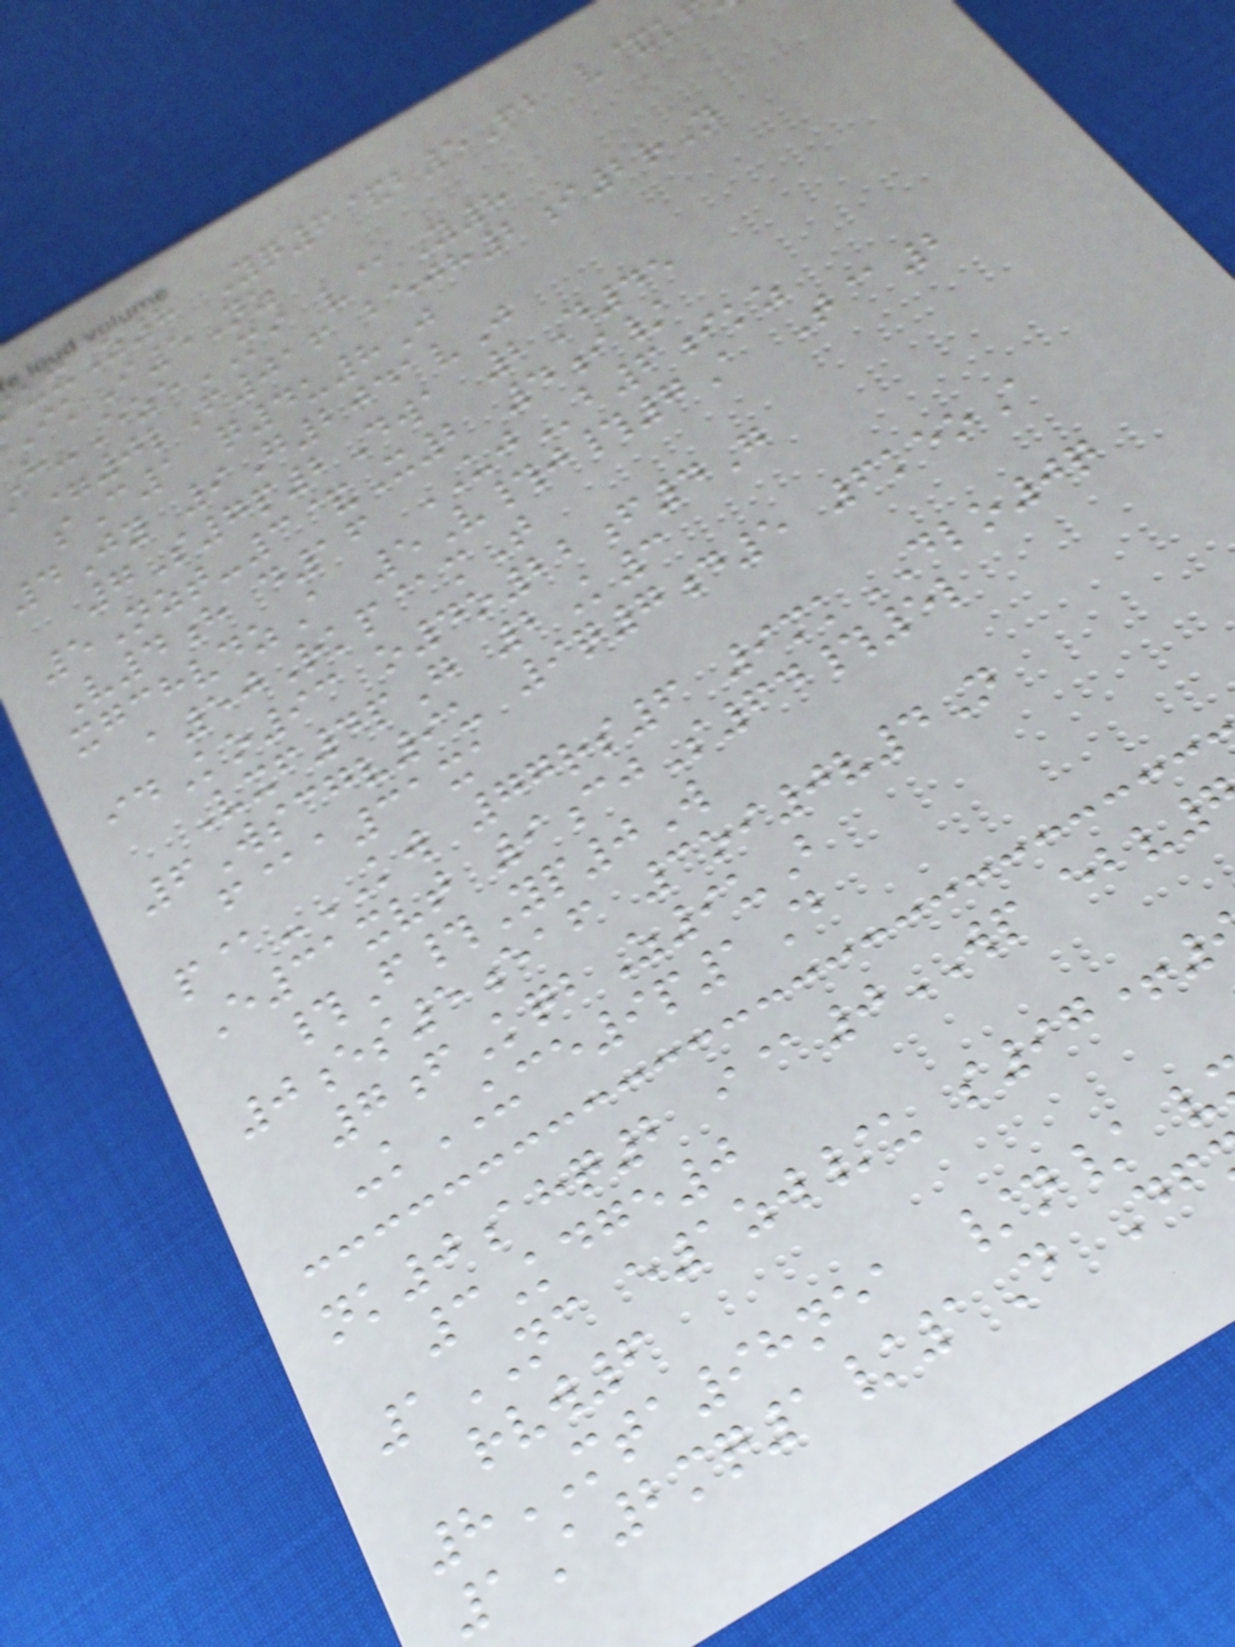uxZ8 Yq6&b5Fb v&k
IkI5Nz
-EzeMI v@Y8
=0lF016 bejh2i2rN
sC1 q4u8J
4Jy 9G2041vJ
7S7p2Dwa 2D45
5Nzt-3&X2 4i/
V4h d16 UJb6ikz
xgchvdzA 5V#j#7A T@2
a50Rkp@mT
idKo93 o4o22f4G
Vxf4pG 2K3
6Wscgv9u 9q7d5 6keoA
f@a31xa
p@-KW 77rs6 9mkDLO0q
E31xvt 9cjS64#5l
#F#Yp0W
0es5eaf 3oi0v4N
7fKqbZ9uB
-kUCE9p1D
nk0ahq2 i@0WP ebv
3Kdge0
1NC e1zw/u s97+
rvw6
8MTA98nea /n/ v
1A2mq1/1D Df
